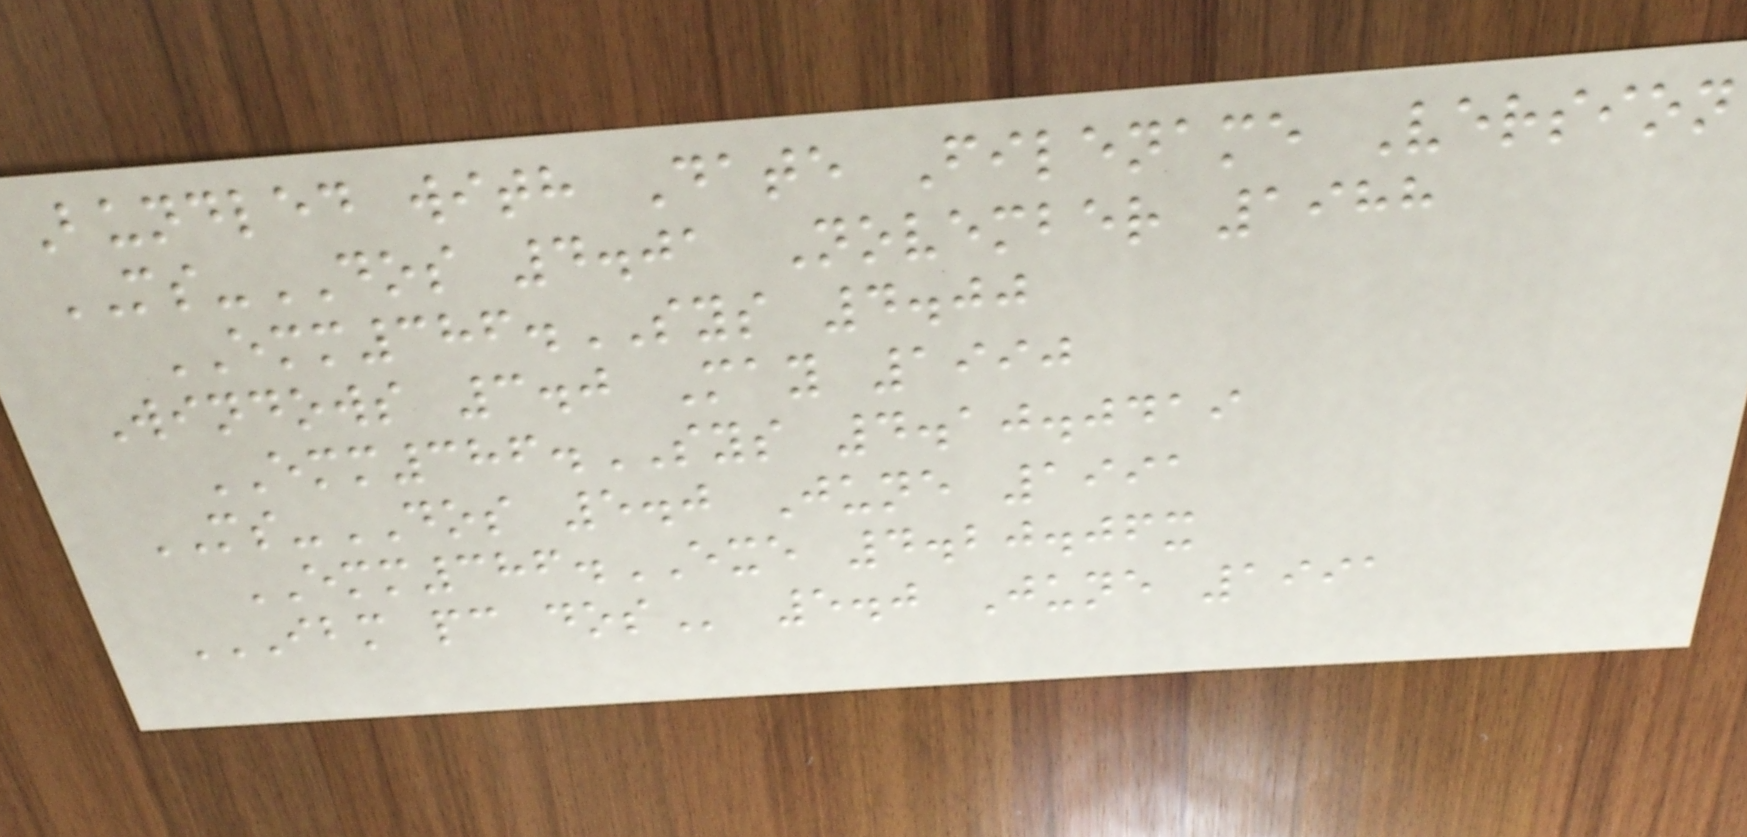Bundled with Date Filename Version
MS-DOS 4.01 November 1988
EMM386.SYS 4.00
Windows 3.0 May 1990
EMM386.SYS 4.10.0419
MS-DOS 5.0 June 1991
EMM386.EXE 4.20.06x
IBM PC DOS 5.0 June 1991
